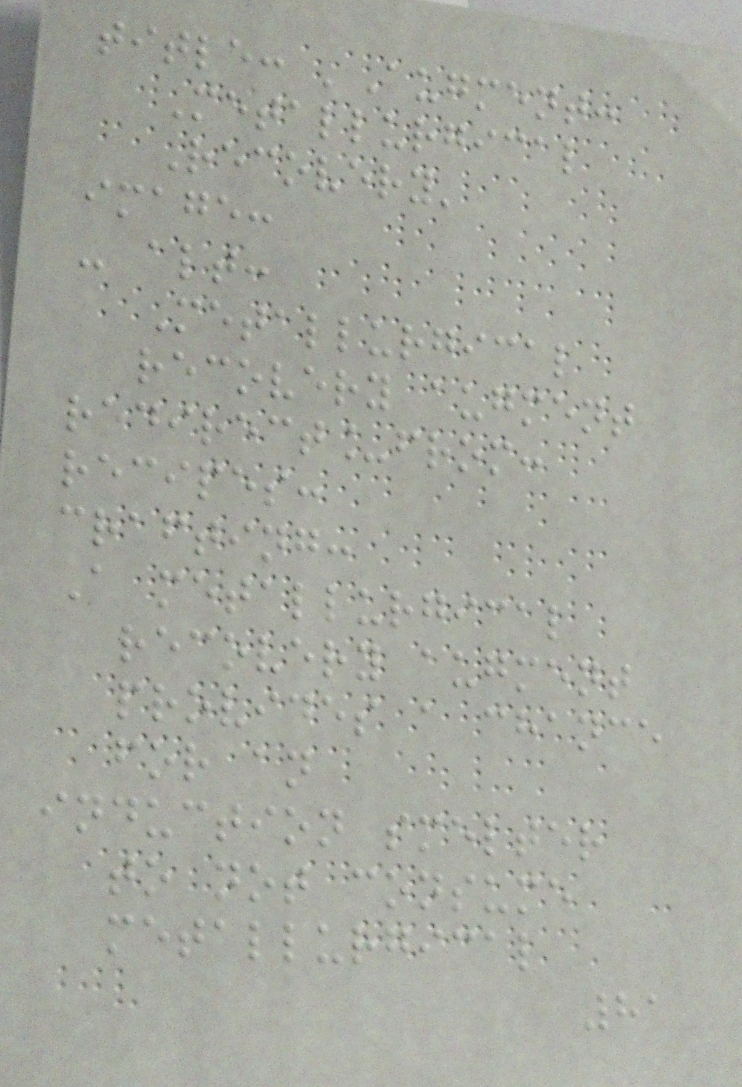title: 'Augment:
Metallurgical
Recovery'
image:
- alt:
Metallurgical
recovery augment
redirect_from:
recipes:
crafting:
A metallurgical
recovery augment
provides a chance
for an
induction smelter
to not consume
metallurgical
81
